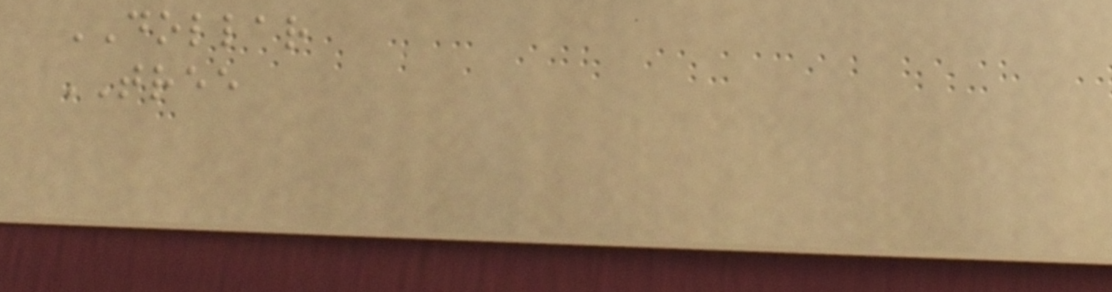DOLLAR
TREE
